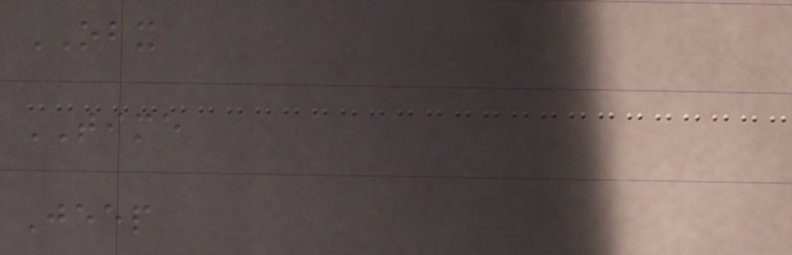OBX
TIME
Jeep
